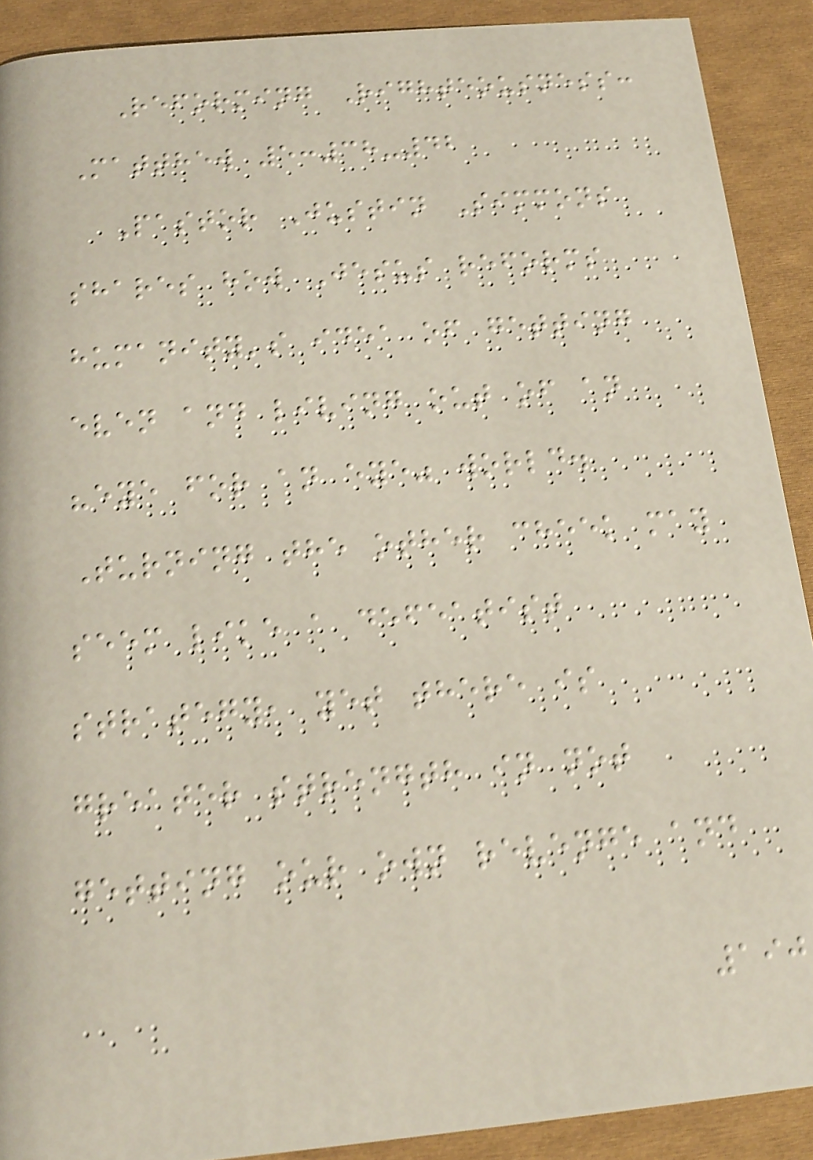Reforming Righteousness:
Matthew 5:38-42
Pastor Justin Simmons
shares how Jesus reforms
humanity's idea of getting
even and living out of an
"eye for an eye" world.
Turning the other cheek may
seem like a defeatist
strategy, yet there is
greater strength in not
getting our own revenge and
190
